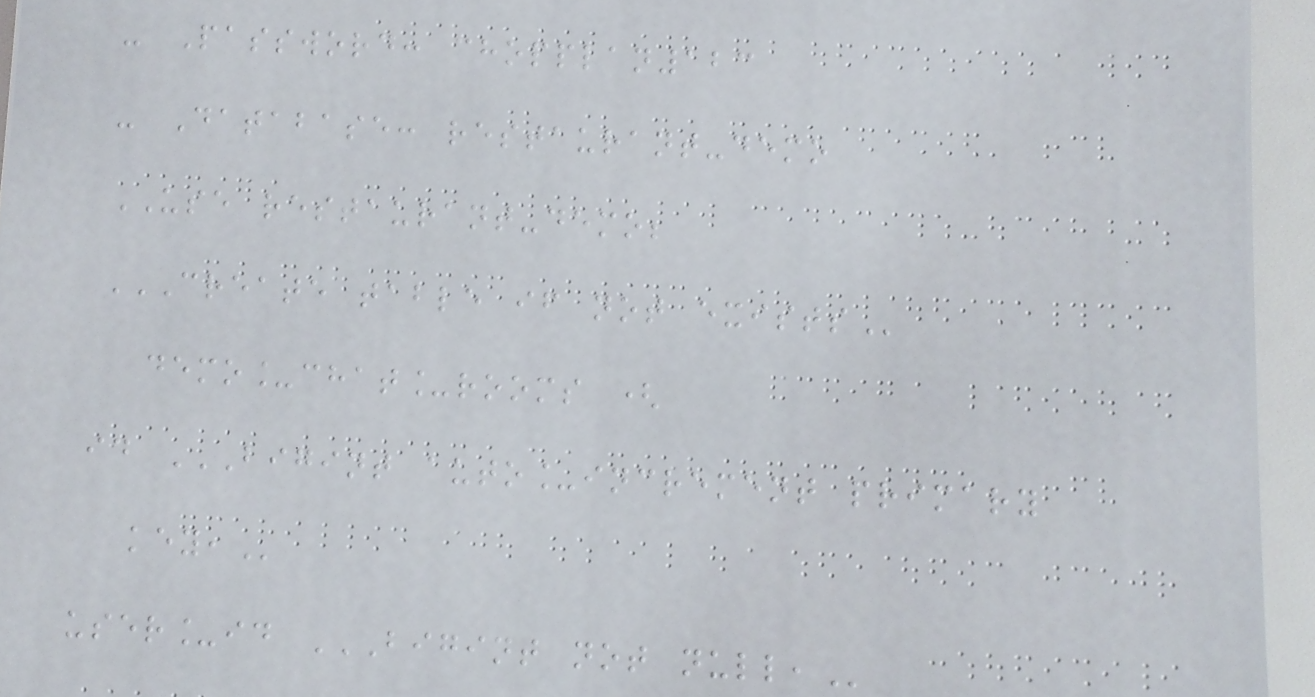- Password: chopplan123
- Database: restaurant-demo
USE restaurant-demo;
CREATE TABLE IF NOT EXISTS
demo_chat_rooms (
id BIGINT AUTO_INCREMENT PRIMARY
KEY,
user_id BIGINT NOT NULL,
